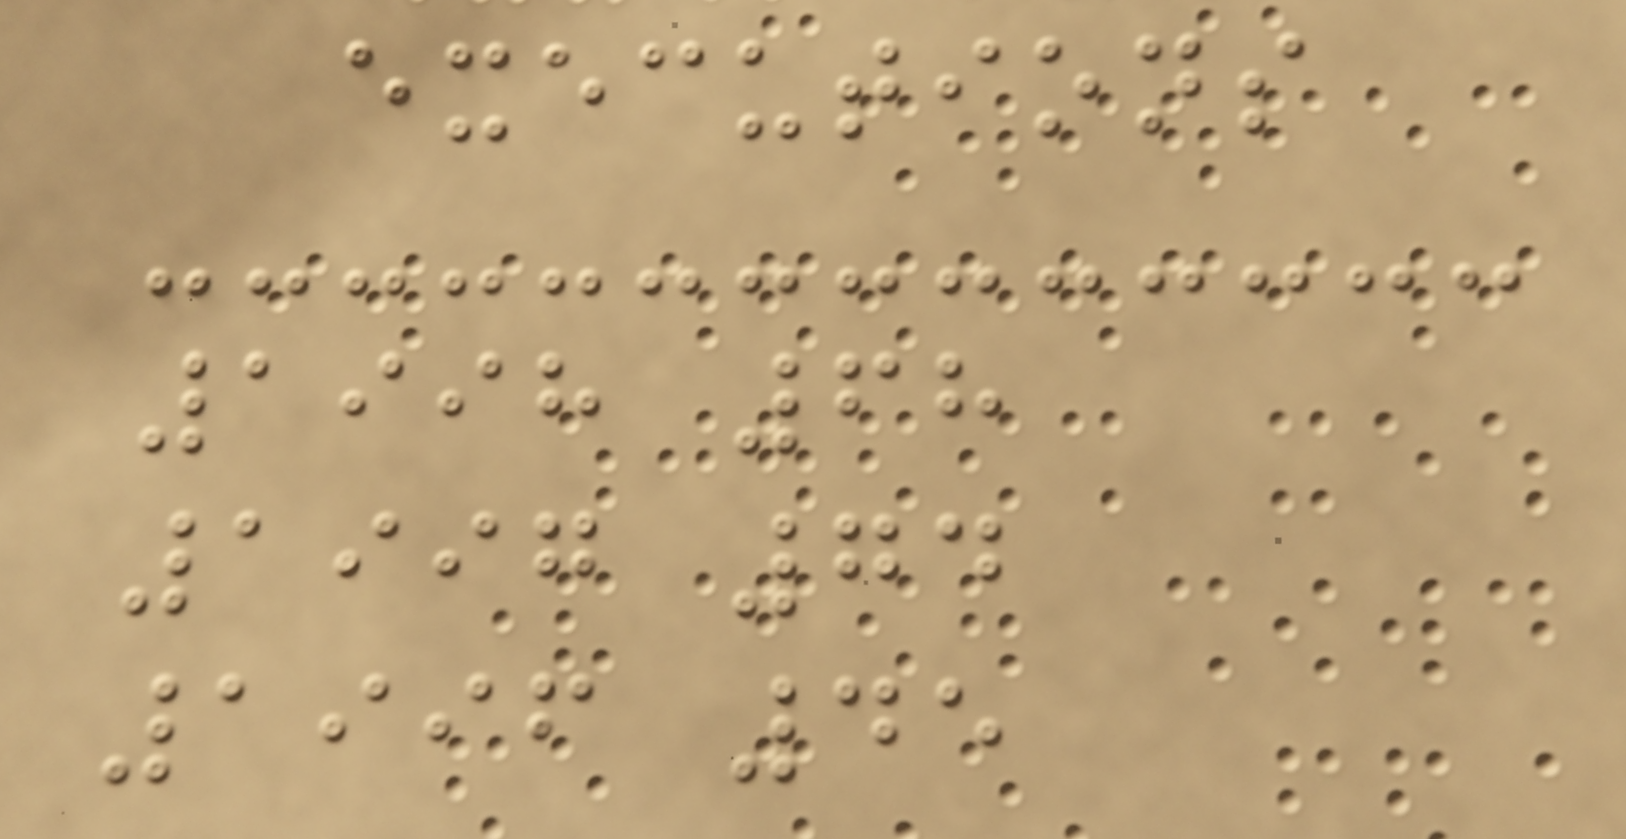executions
1998 68
1997 74
1996 45
